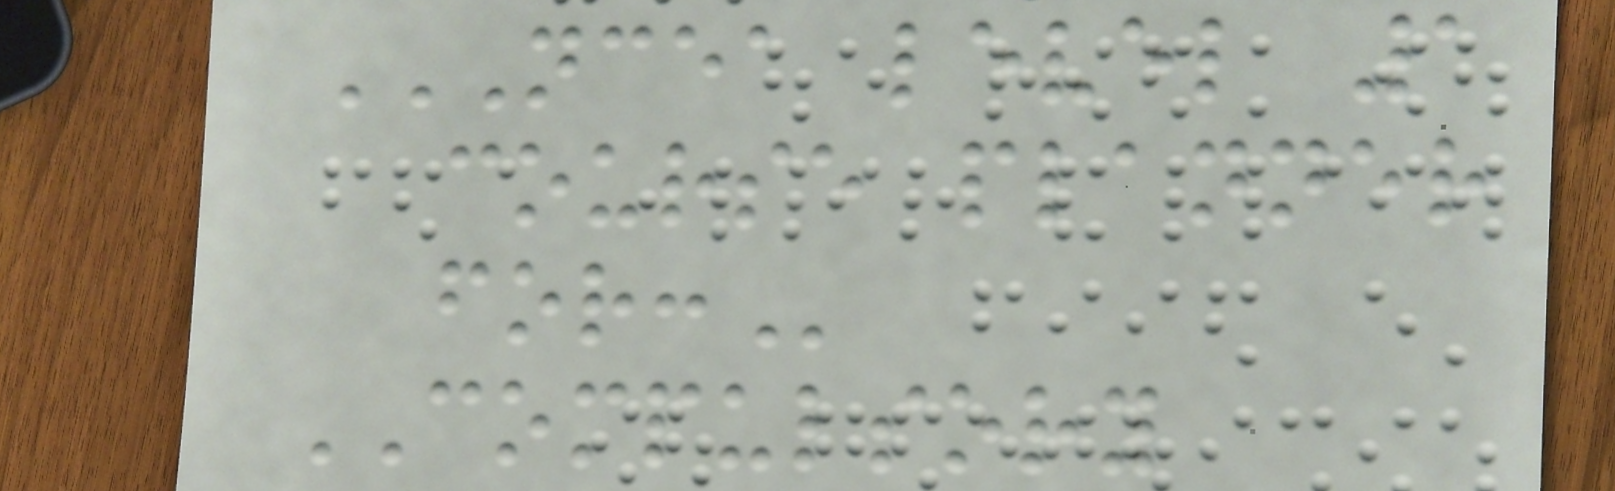NCEA LEVEL 1
COURSE PLANNER
FOR:
COMPULSORY
